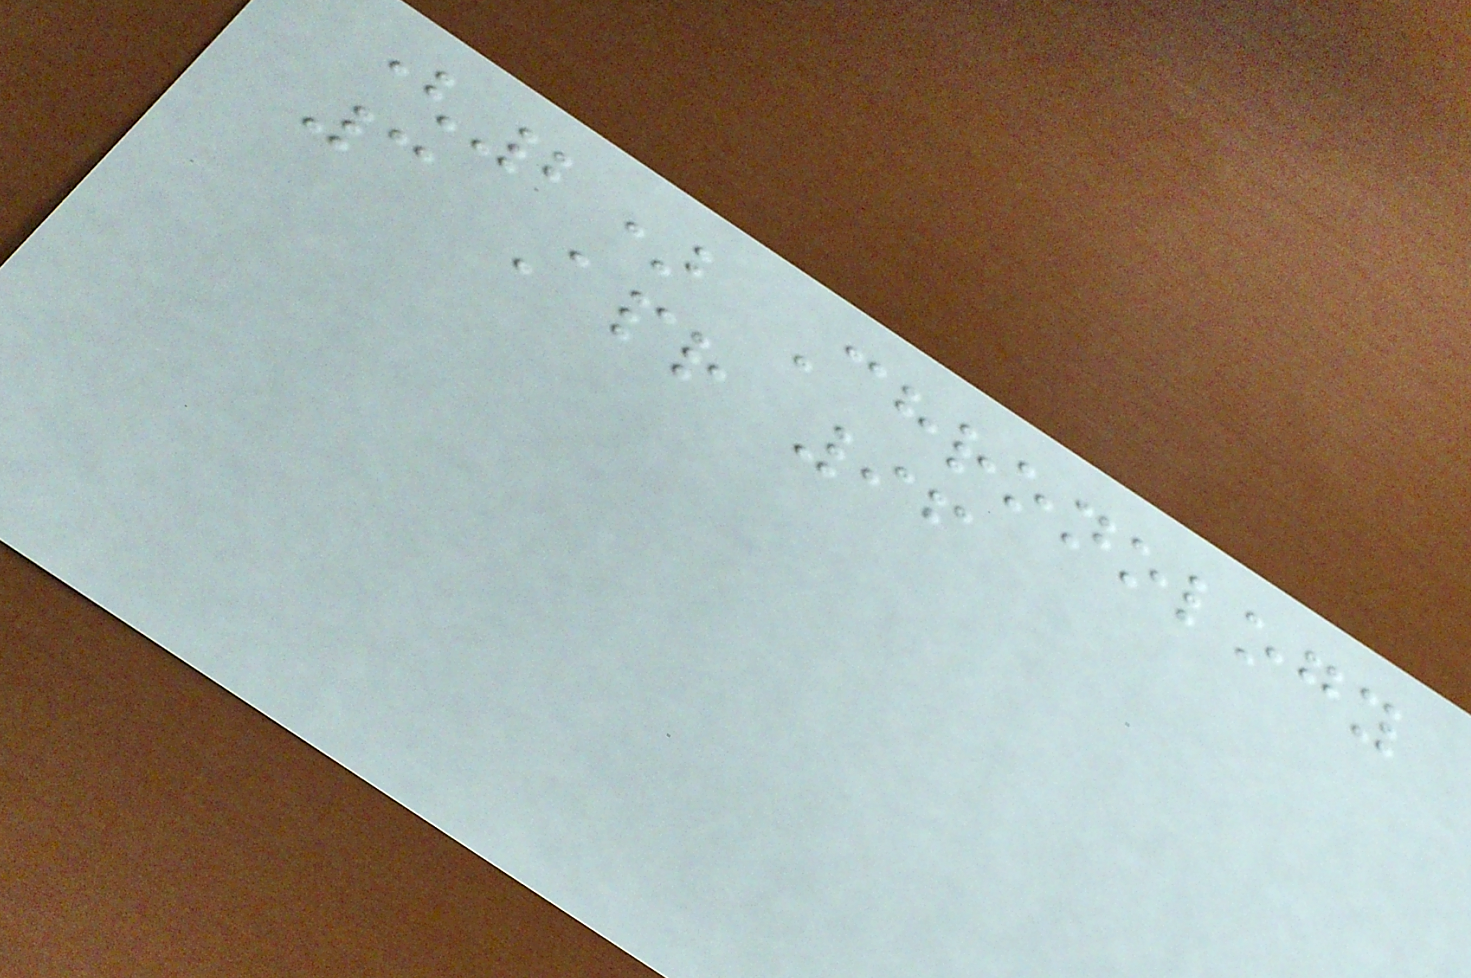(2) Chronology
3 Apr 96
